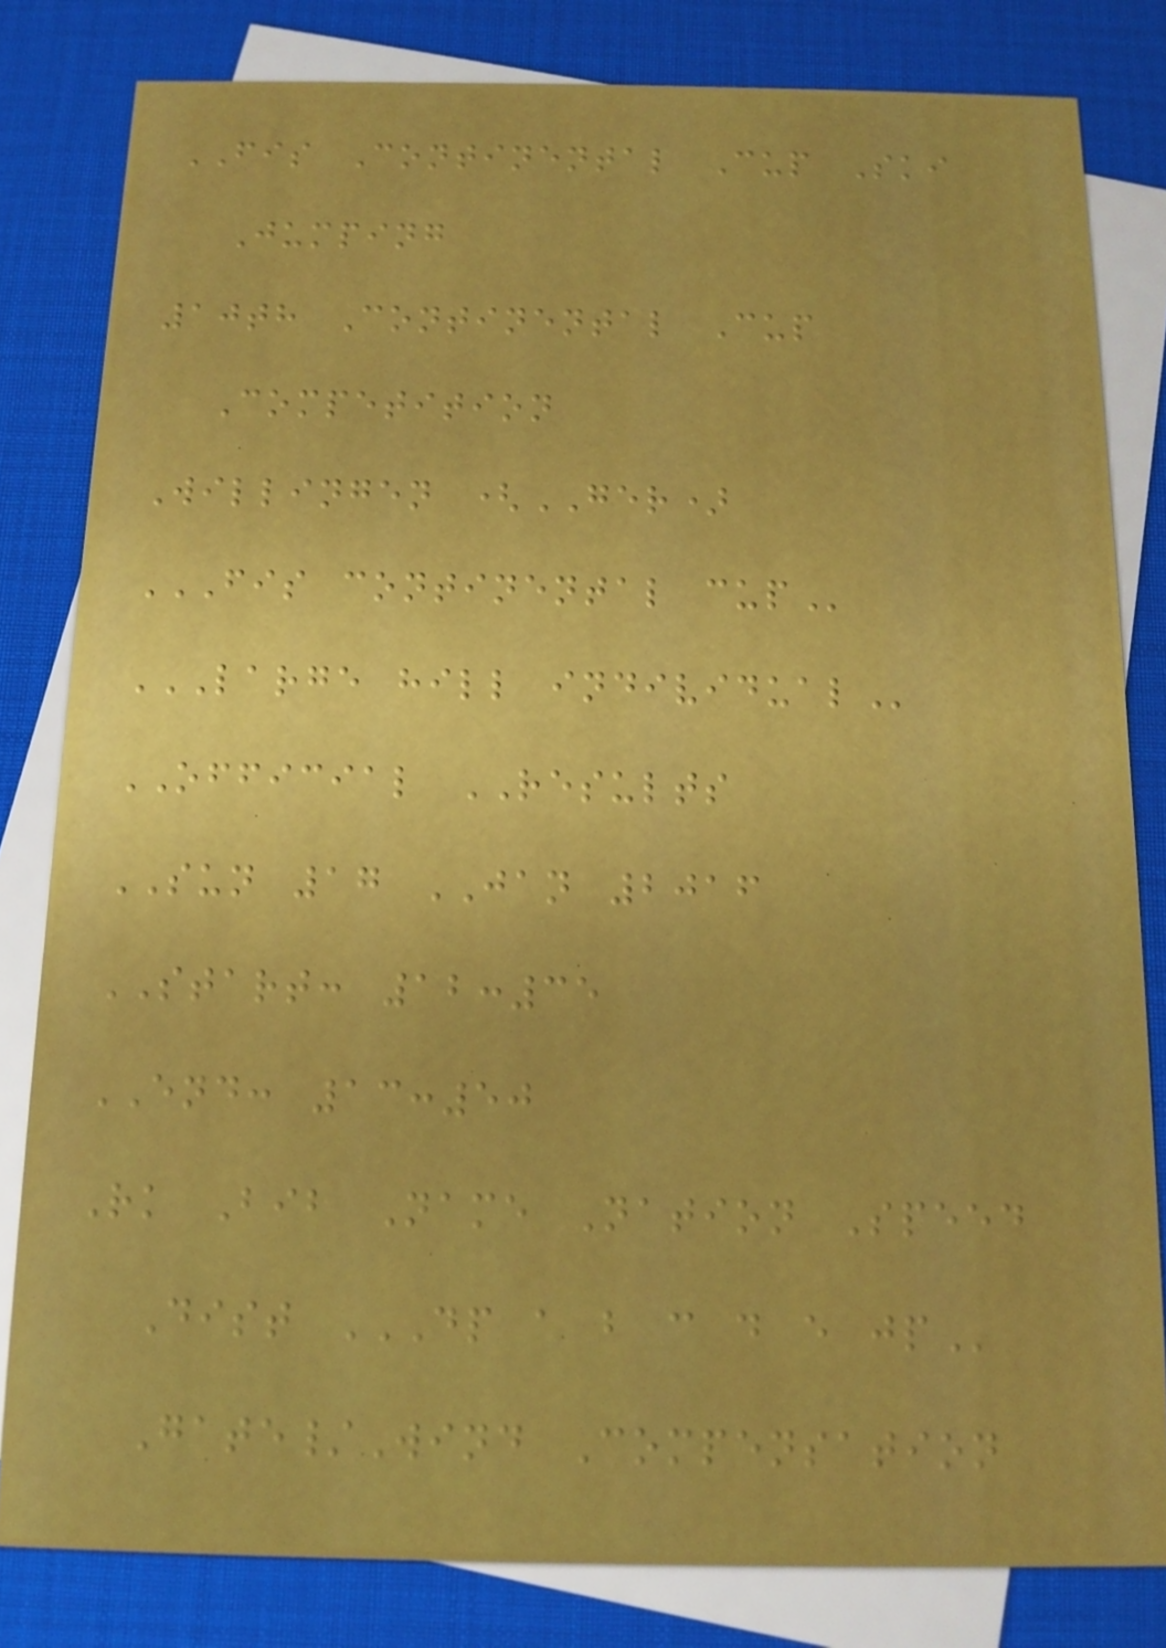FIS Continental Cup Ski
Jumping
10th Continental Cup
Competition
Willingen (GER)
FIS CONTINENTAL CUP
LARGE HILL INDIVIDUAL
OFFICIAL RESULTS
SUN 17 JAN 2016
START: 12:35
END: 13:50
Rk Bib Name Nation Speed
Dist DP A B C D E JP
Gate/Wind Compensation
